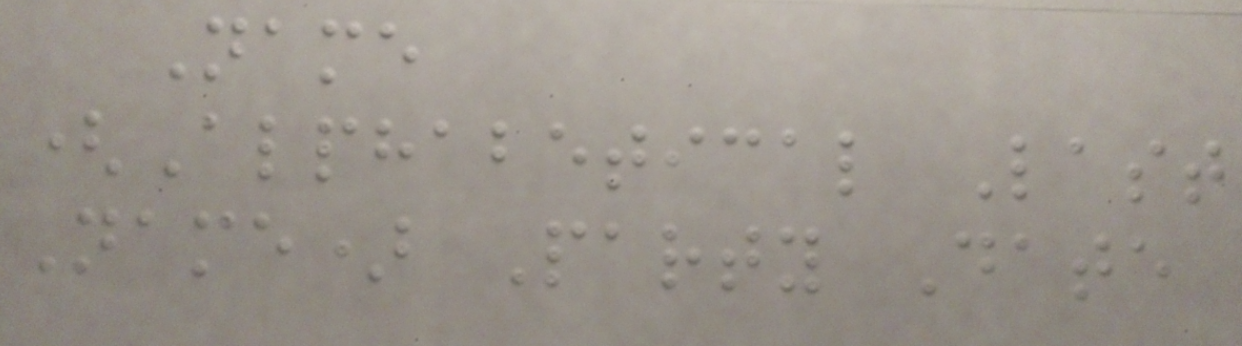Name
(Alphabetical Last
Name) Party Date
